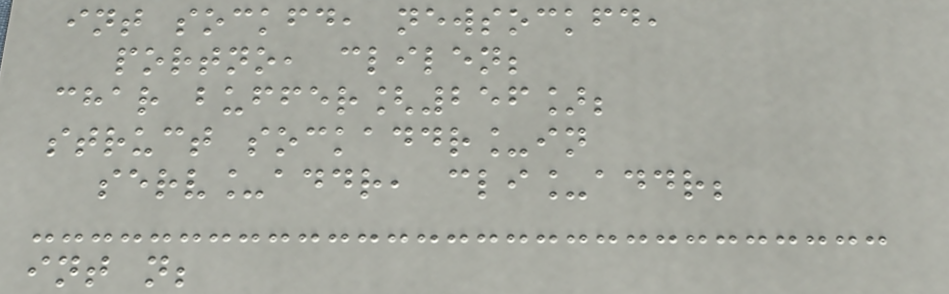int sockfd, newsockfd,
portno, clilen;
char buffer[256];
struct sockaddr_in
serv_addr, cli_addr;
int n;
